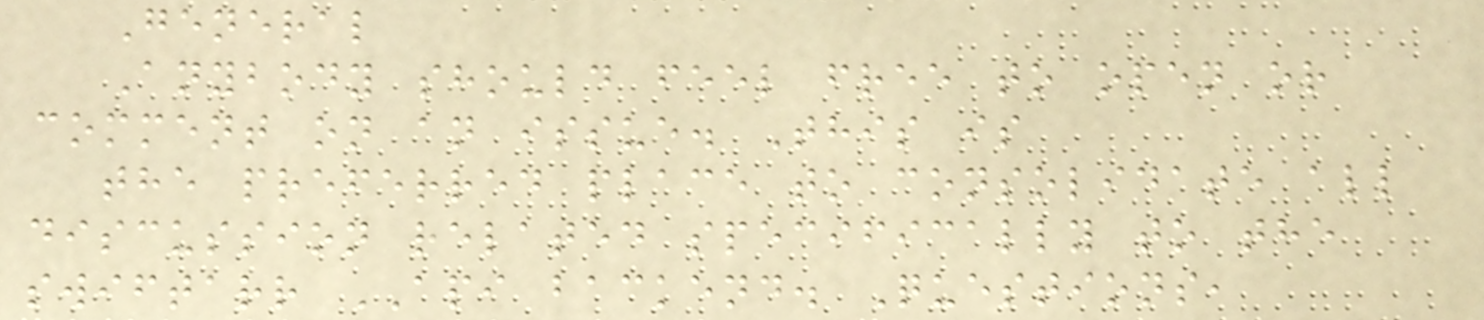General
Anybody should feel free to open or
comment on an issue. This is
the preferred place to consolidate all
discussion related specifically to the
swiftarr API backend. Questions,
